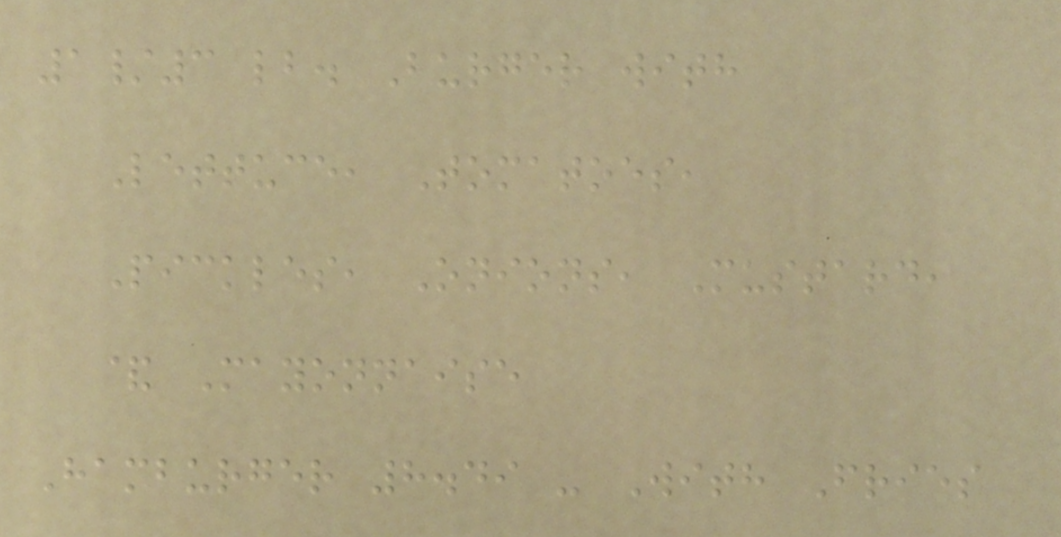1/3 lb. Burger with
Lettuce, Tomatoes,
Pickles, Onions, Mustard,
& Mayonnaise
Hamburger 8.49 - With Fries
